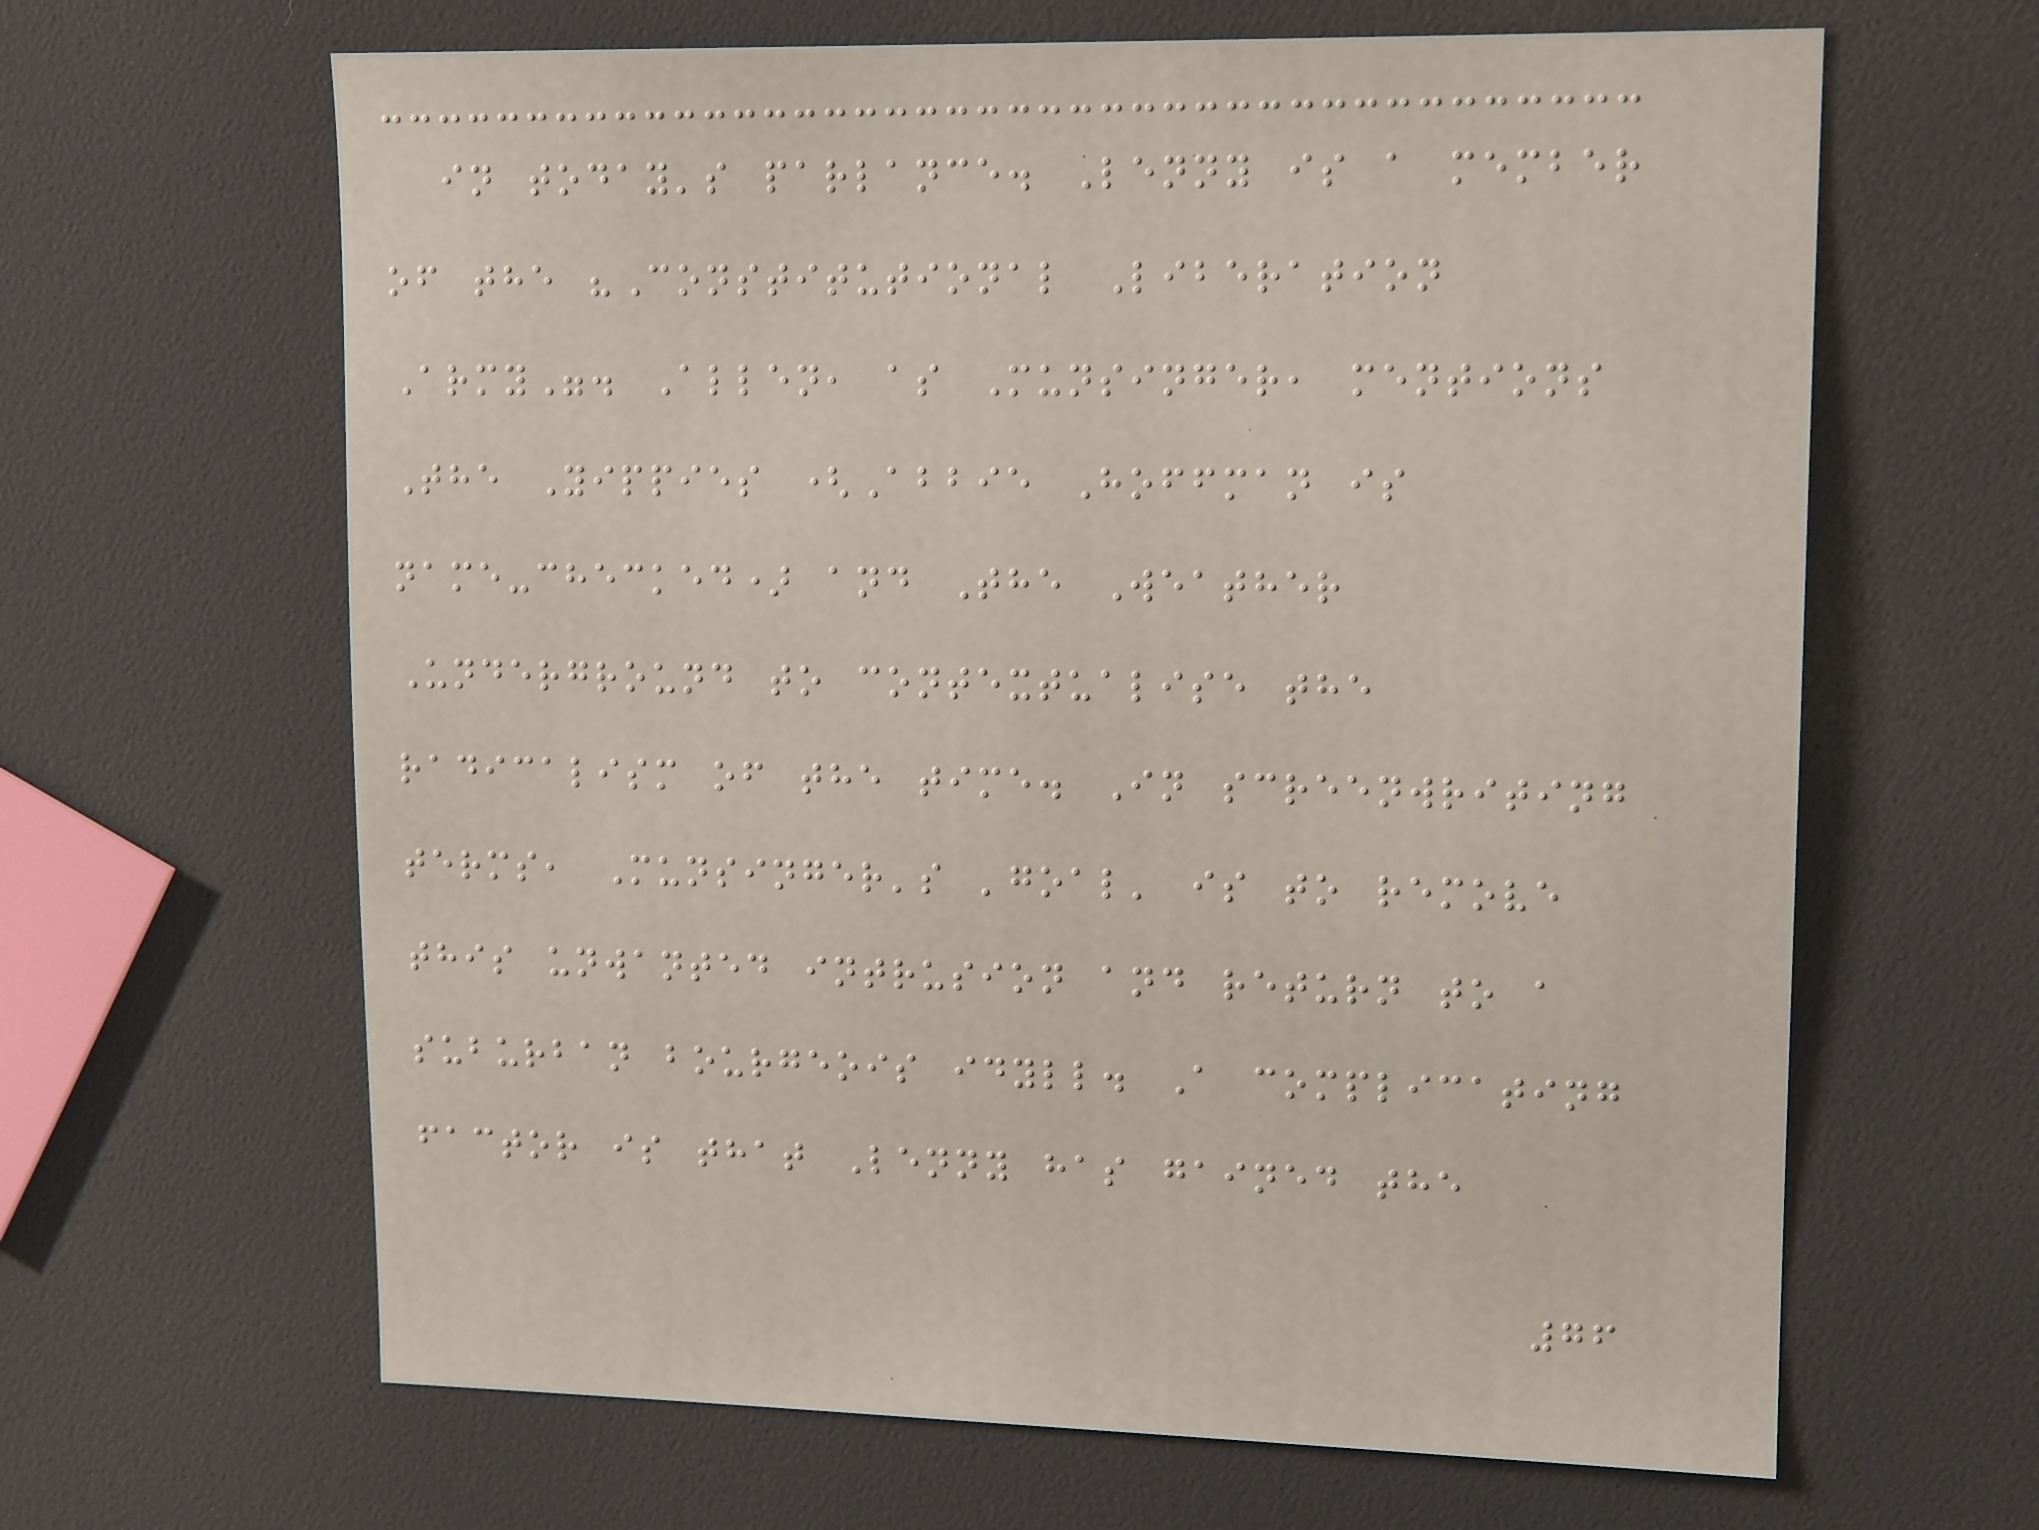in today's parlance. Lenny is a member
of the "Constitutional Liberation
Army". Allen, as Munsinger, mentions
The Yippies (Abbie Hoffman is
name-checked) and The Weather
Underground to contextualise the
radicalism of the time. In screenwriting
terms, Munsinger's 'goal' is to remove
this unwanted intrusion and return to a
suburban bourgeois idyll. A complicating
factor is that Lenny has gained the
76
